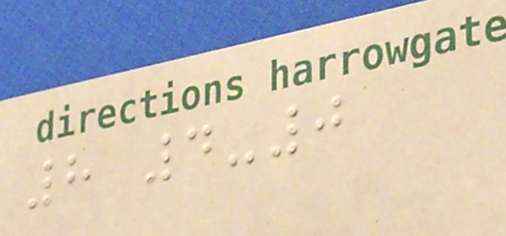8 4-0
